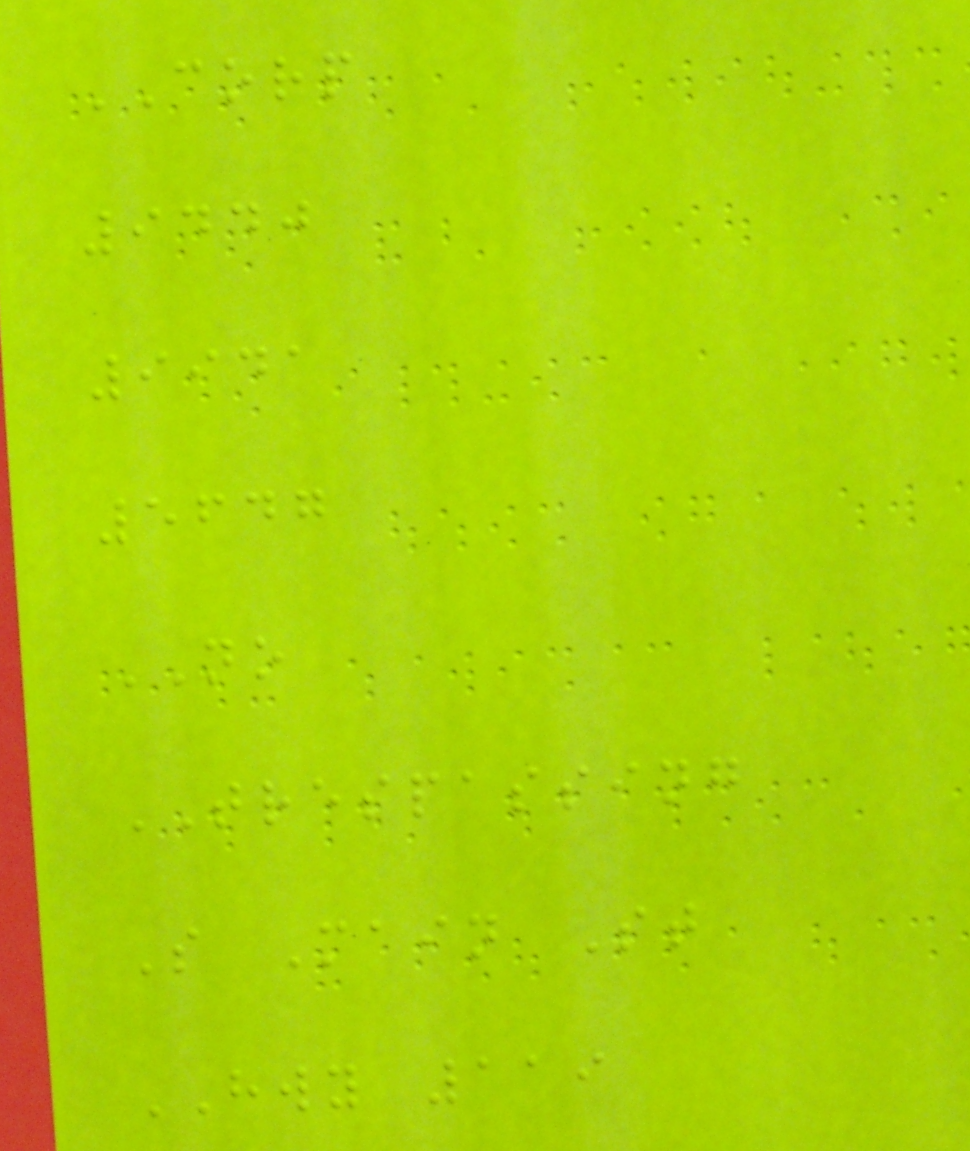CORP
9440
9941
5647
NO
TRESPASSING
S Main St
HWY 119
